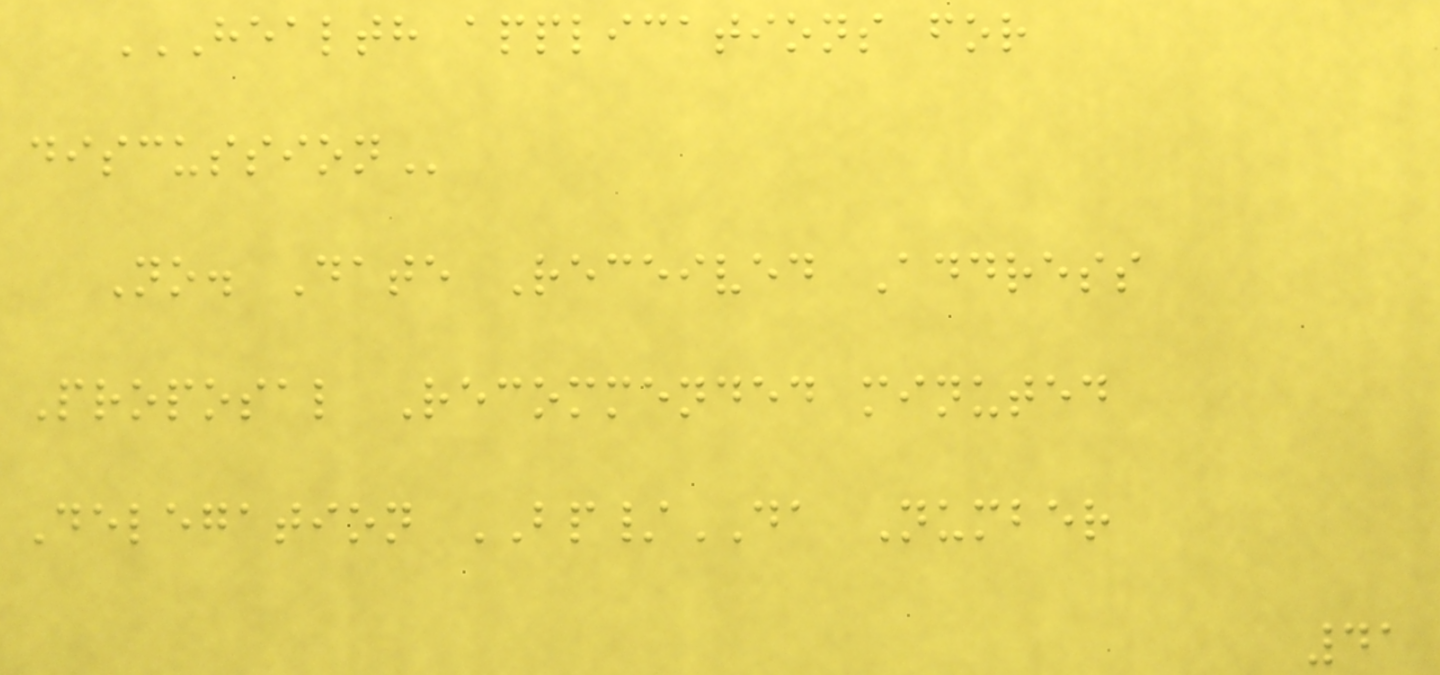HEALTH APPLICATIONS FOR
DISCUSSION
No. Date Received Address
Proposal Recommended minuted
Delegation BP/DA Number
41
